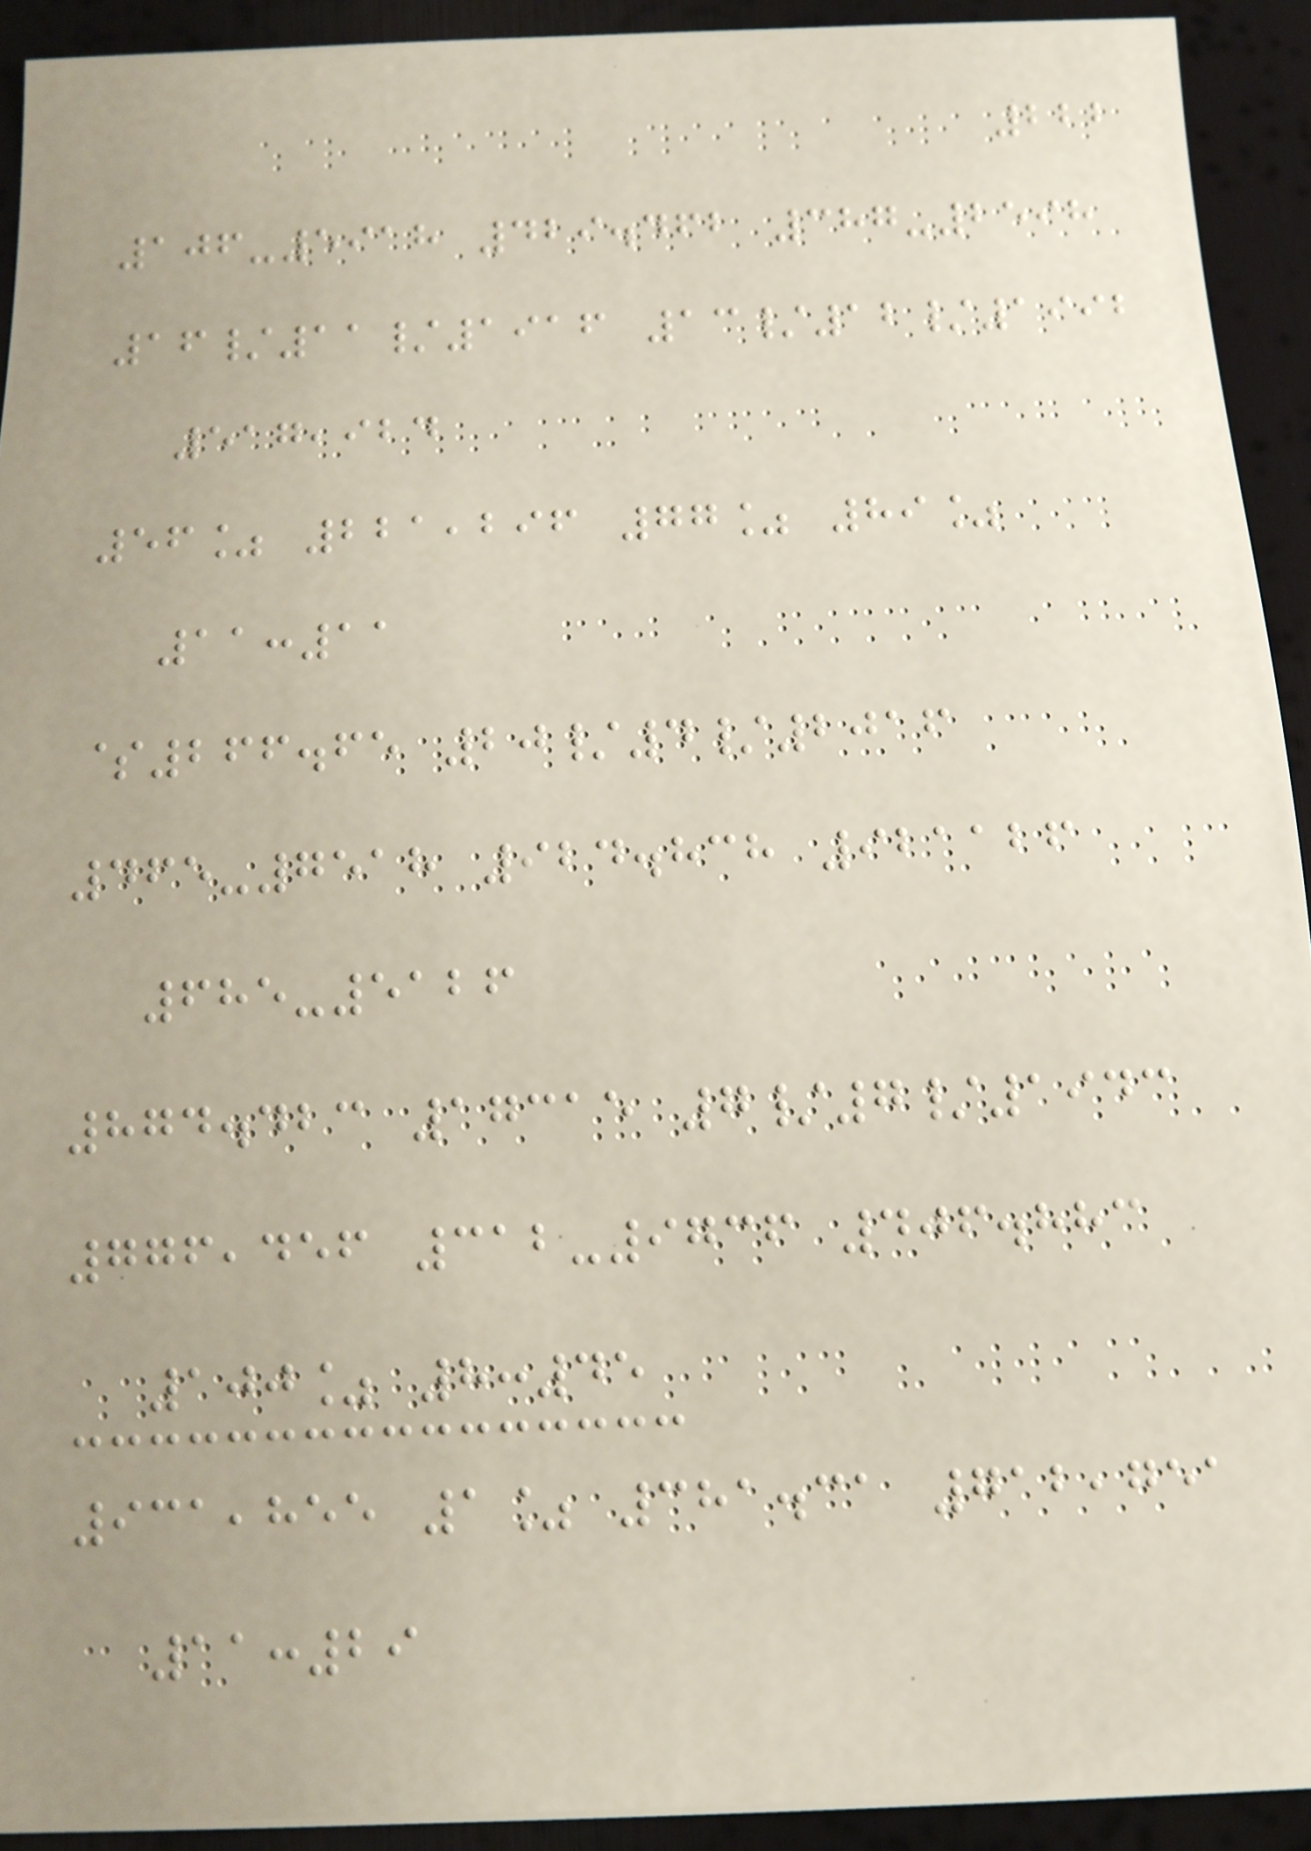222
106-5918 429.462 387-2598
16/11/1916 13/12/1992
517,924
56% 221,296 77% 89%
11:11
$266.65 20/4/2016
465-7518 924.838 921126
685-5126
874.423 17315 7/7/1943
776,456 312-9736 406.883
100% 8:45
931,855 1% 381.31 712,751
11:29
